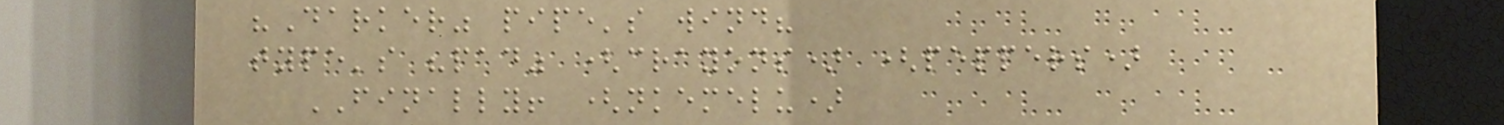"Darker" pipe's wind?
type's "pad" (crayons) (peppers)
FINALLY! (nkemelu)
